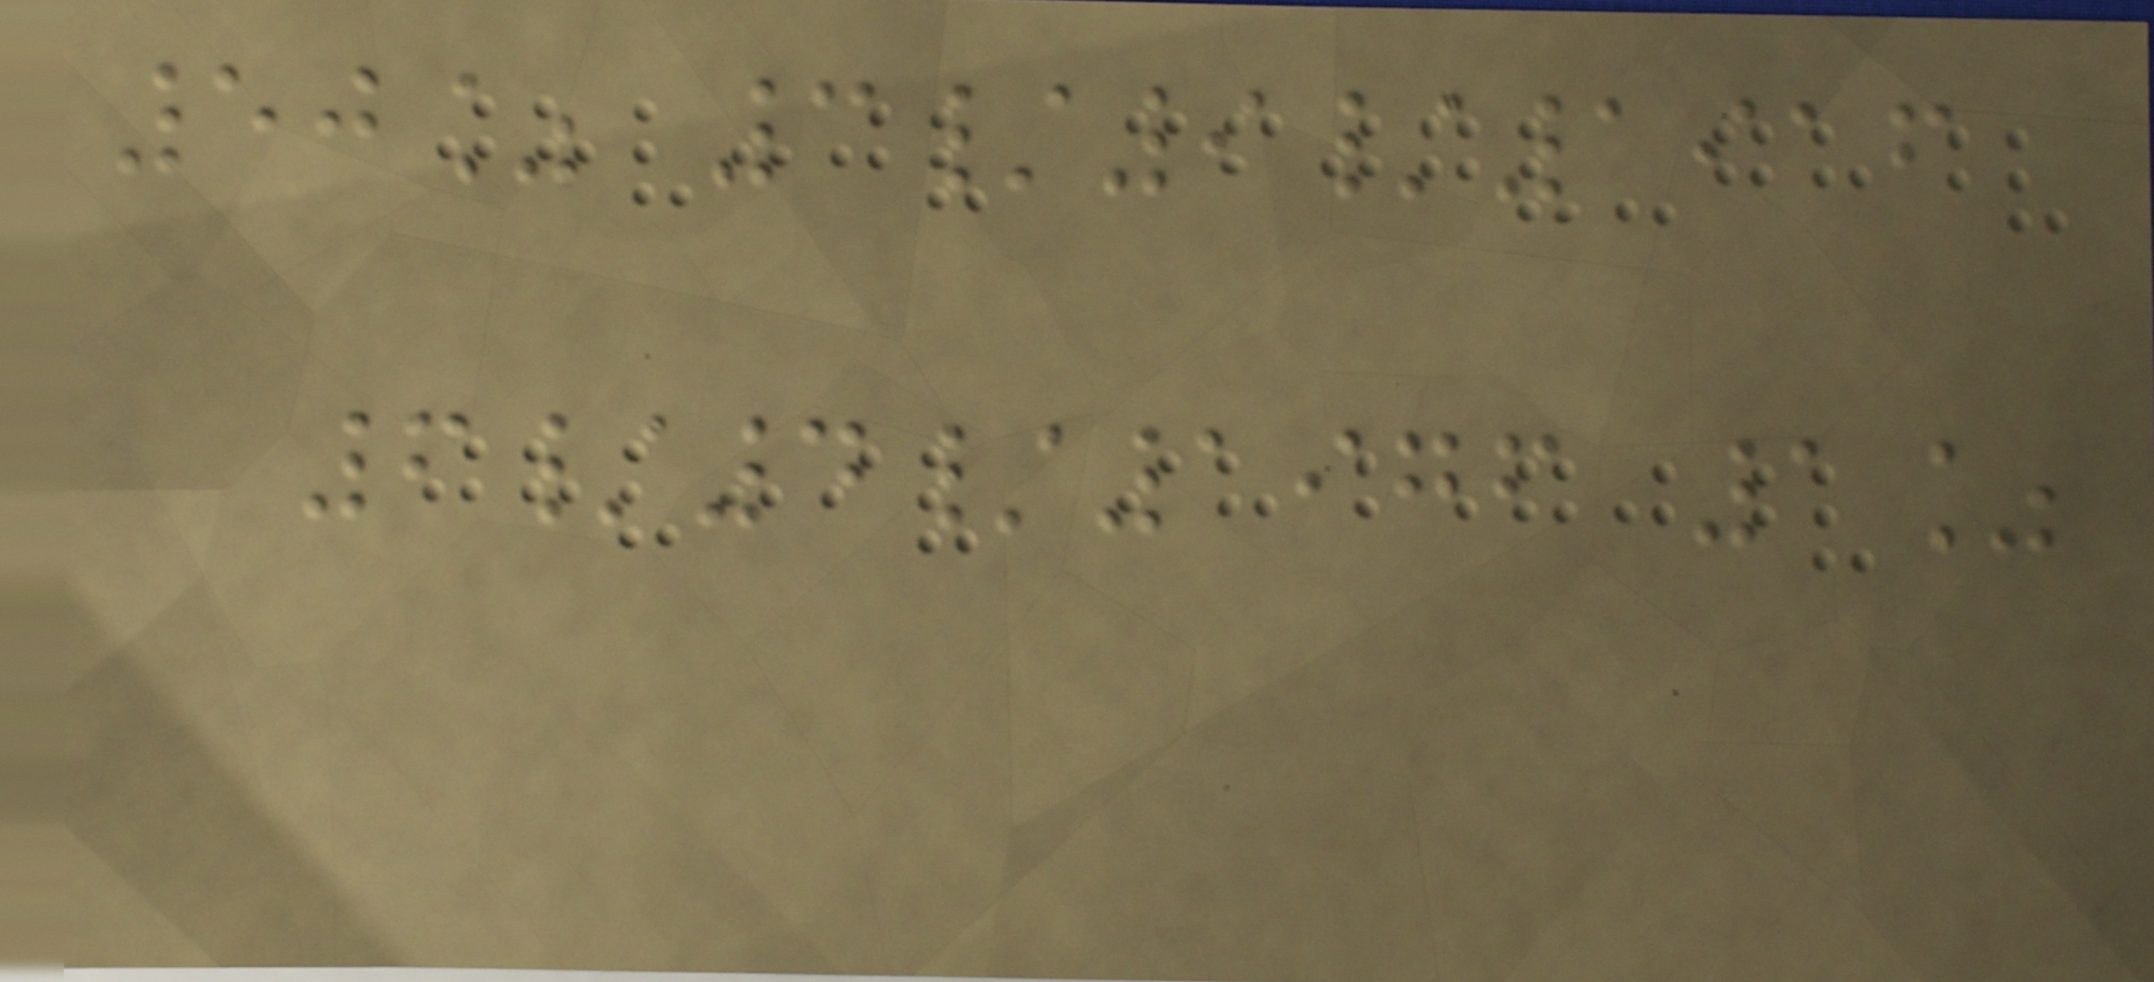50% 3/9/1916
6/4/1976 1%
